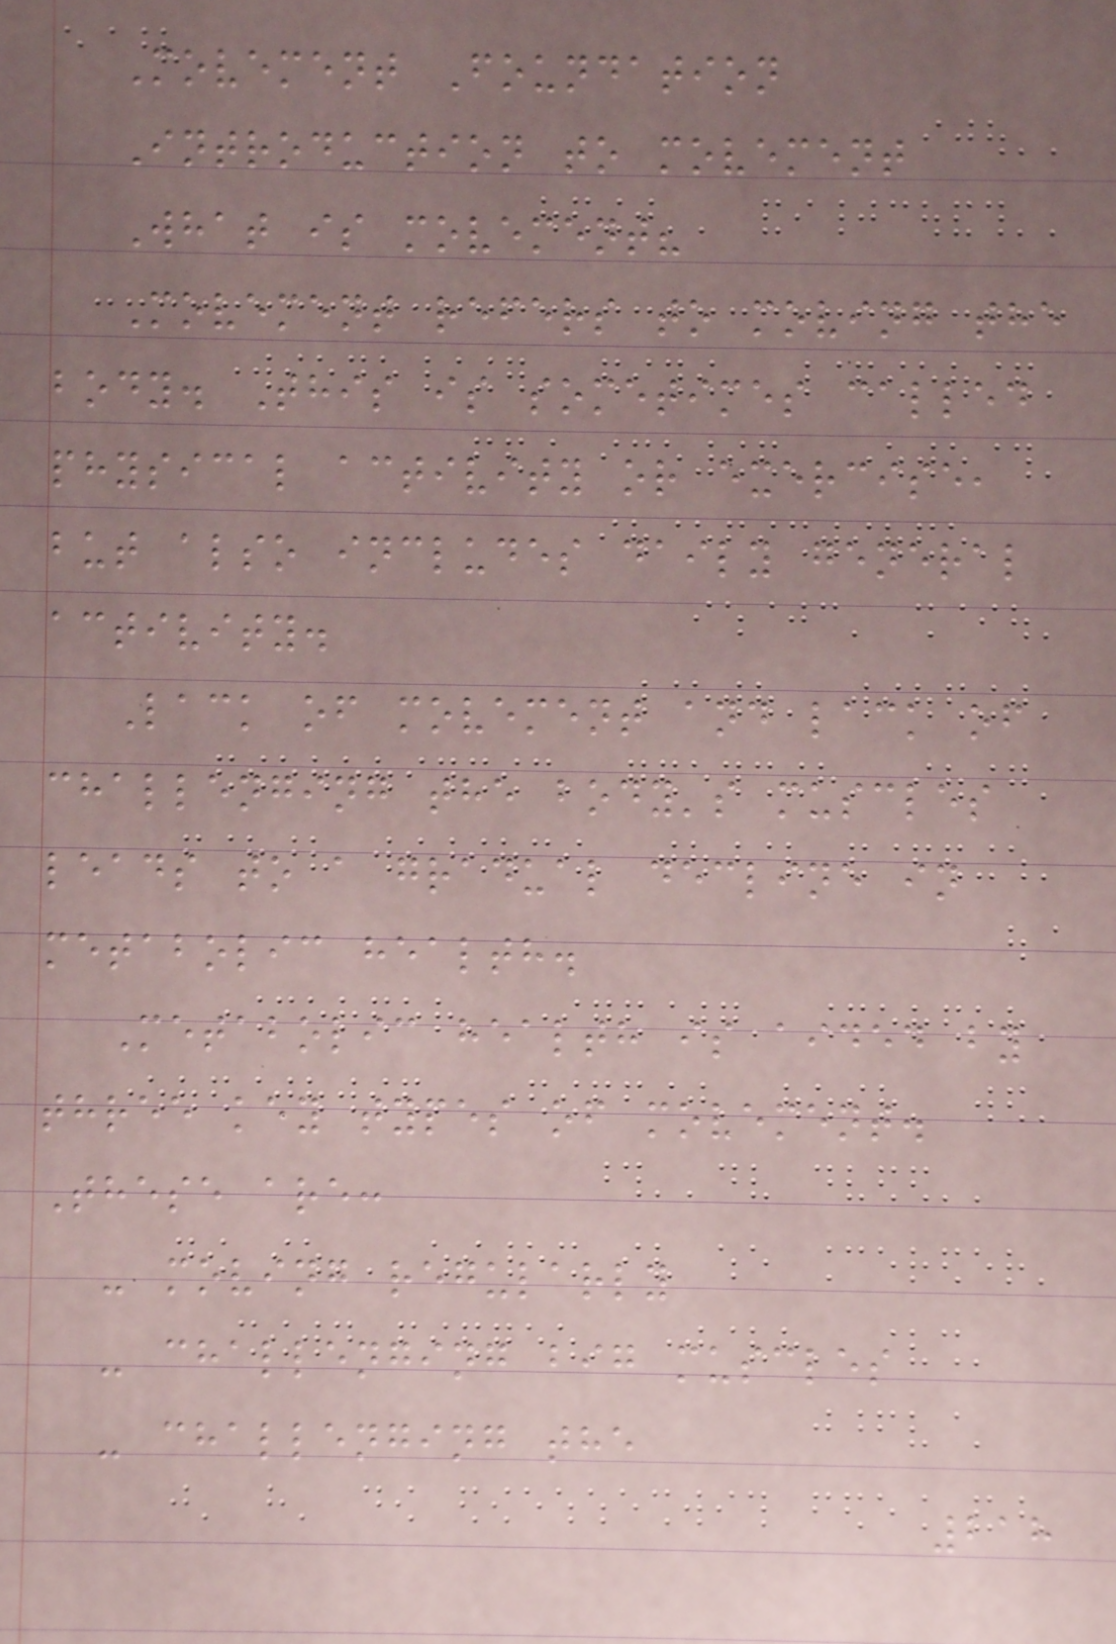Movement Foundation
Introduction to movement
What is movement?
Movement refers to moving the
body. This is sometimes called
physical activity or exercise,
but also includes daily general
activity.
Lack of movement and lack of
challenging the body's muscles
leads to a gradual decline in
metabolic health.
Metabolic health is aided by
three key types of movement.
These are:
- moving regularly
- challenging big muscles
- challenging the
218
